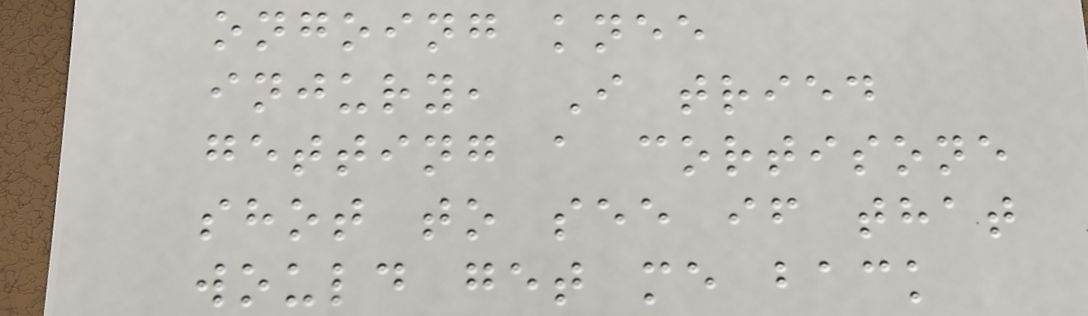ongoing knee
injury, I tried
getting a cortisone
shot to see if that
would get me back
